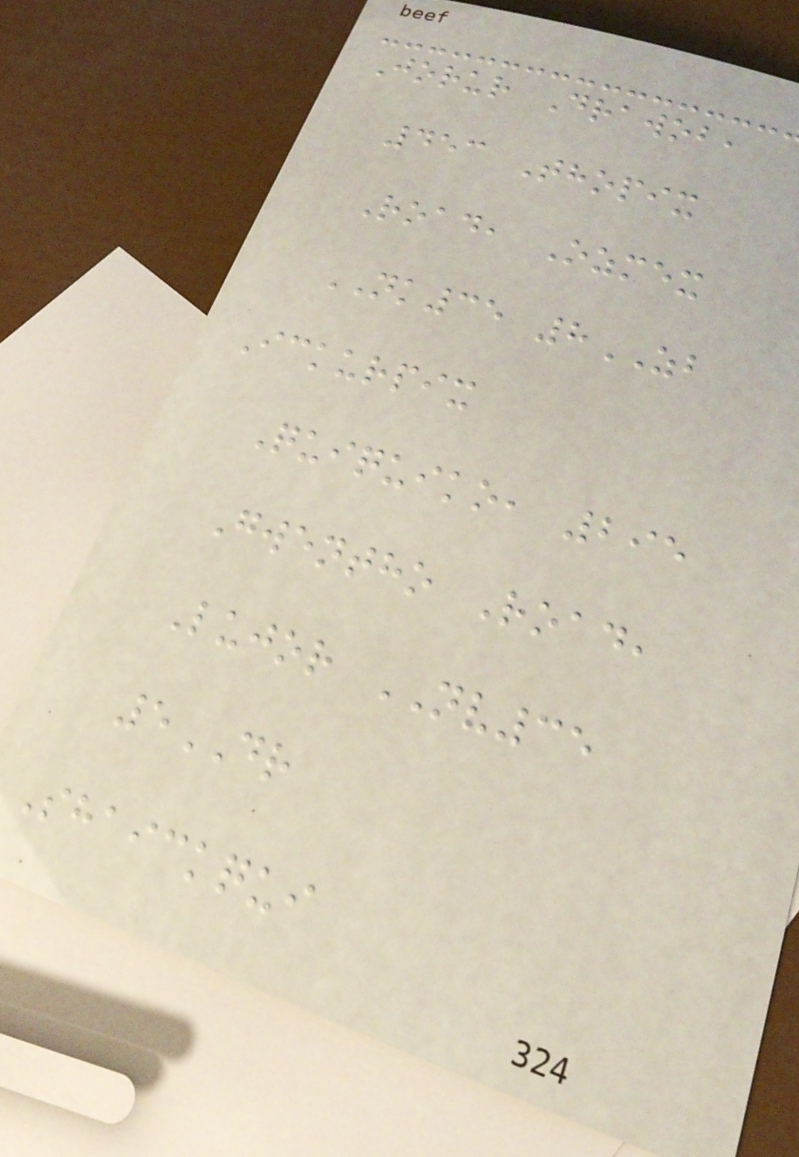Jorur Drawob,
453 Thopix
Road, Ozmex
NK35 8ZB
Ickurpix
Quiquiko, 295
Gwentho Road,
Lujor NV35
5DR
Shaickqui
